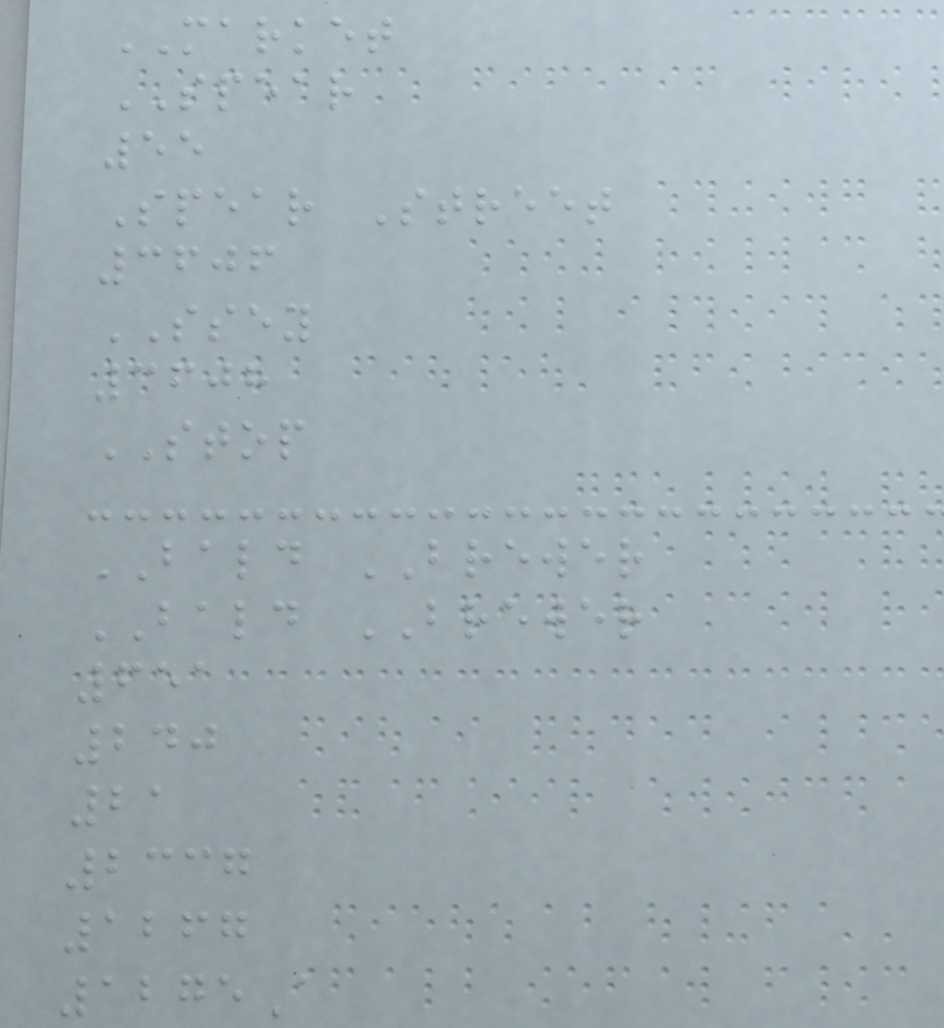MARKET
SPEAR
55
Spear Street
3606
SSEY
3608
STOP
BALD BREWER
BALD BREWER
651
240
21
2337
1267
1275A
